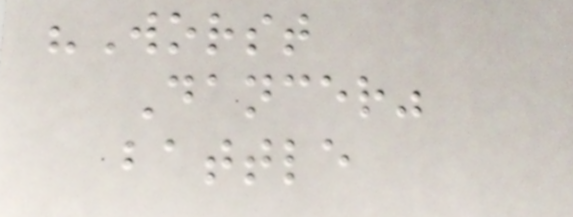"Worst
Dancer"
battle
